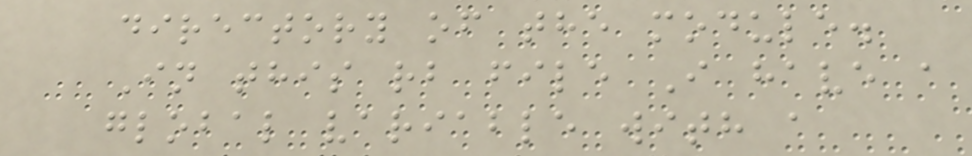directory of the module.
In this rb file I have a
global variable with a
